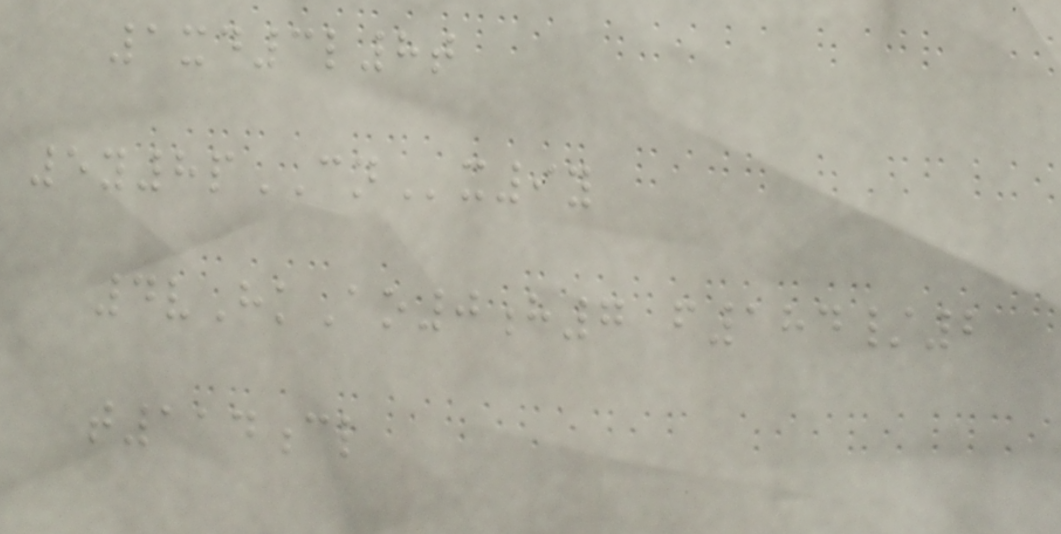1xd3l8t
5y8pCNx9y
4vHkAo0h7 f184/2
t114cl
